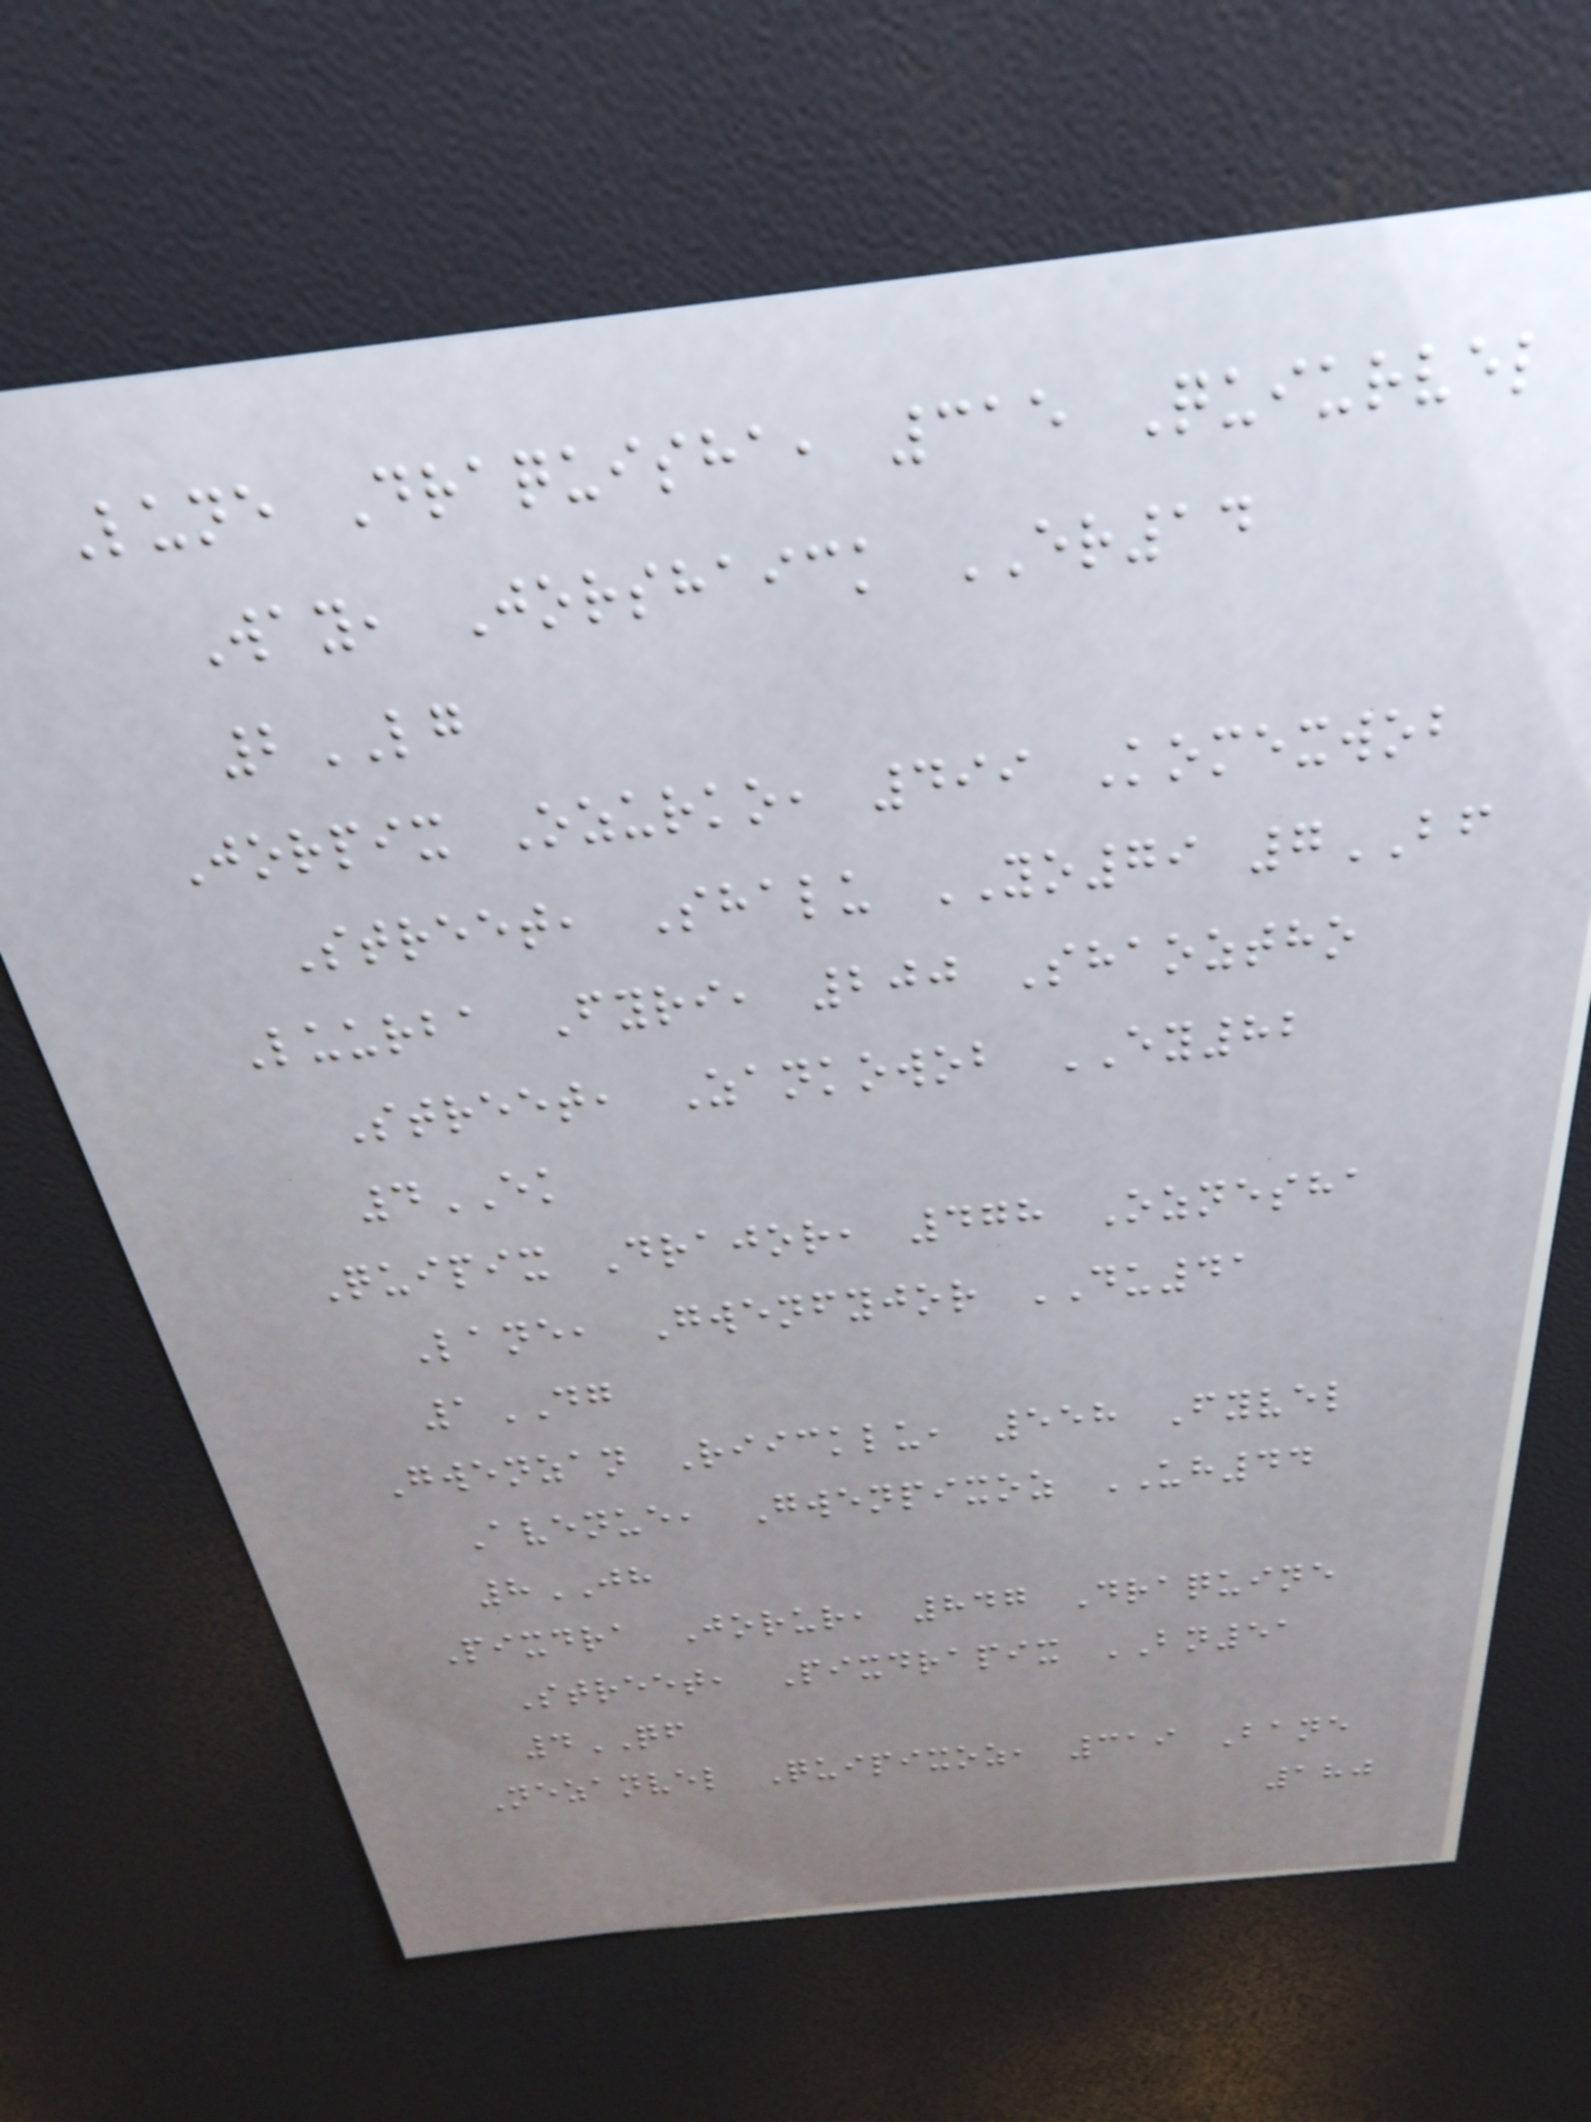Lune Draquisha, 315 Quiurvel
Way, Jorshaick ER14
2LG
Jorpix Ozurko, 499 Komexwob
Street, Shalu YO79 7BF
Luurba Fyri, 200 Shaoztho
Street, Zankowob EY82
4EK
Quipix Drajor, 478 Oznesha
Lane, Gwenfyjor DU41
1DG
Gwenzan Riicklu, 558 Fyvel
Avenue, Gwenpixoz UH44
8JH
Pixdra Jorur, 847 Draquine
Street, Pixdrapix BN51
4QF
Nezanvel Quipixoz, 319 Bane
180
